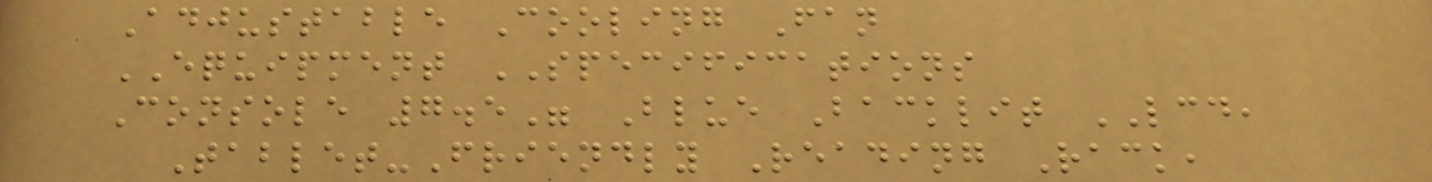Adjustable Cooling Fan
EQUIPMENT SPECIFICATIONS
Console 7.5" Blue Backlit LCD,
Tablet-Friendly Reading Rack,
